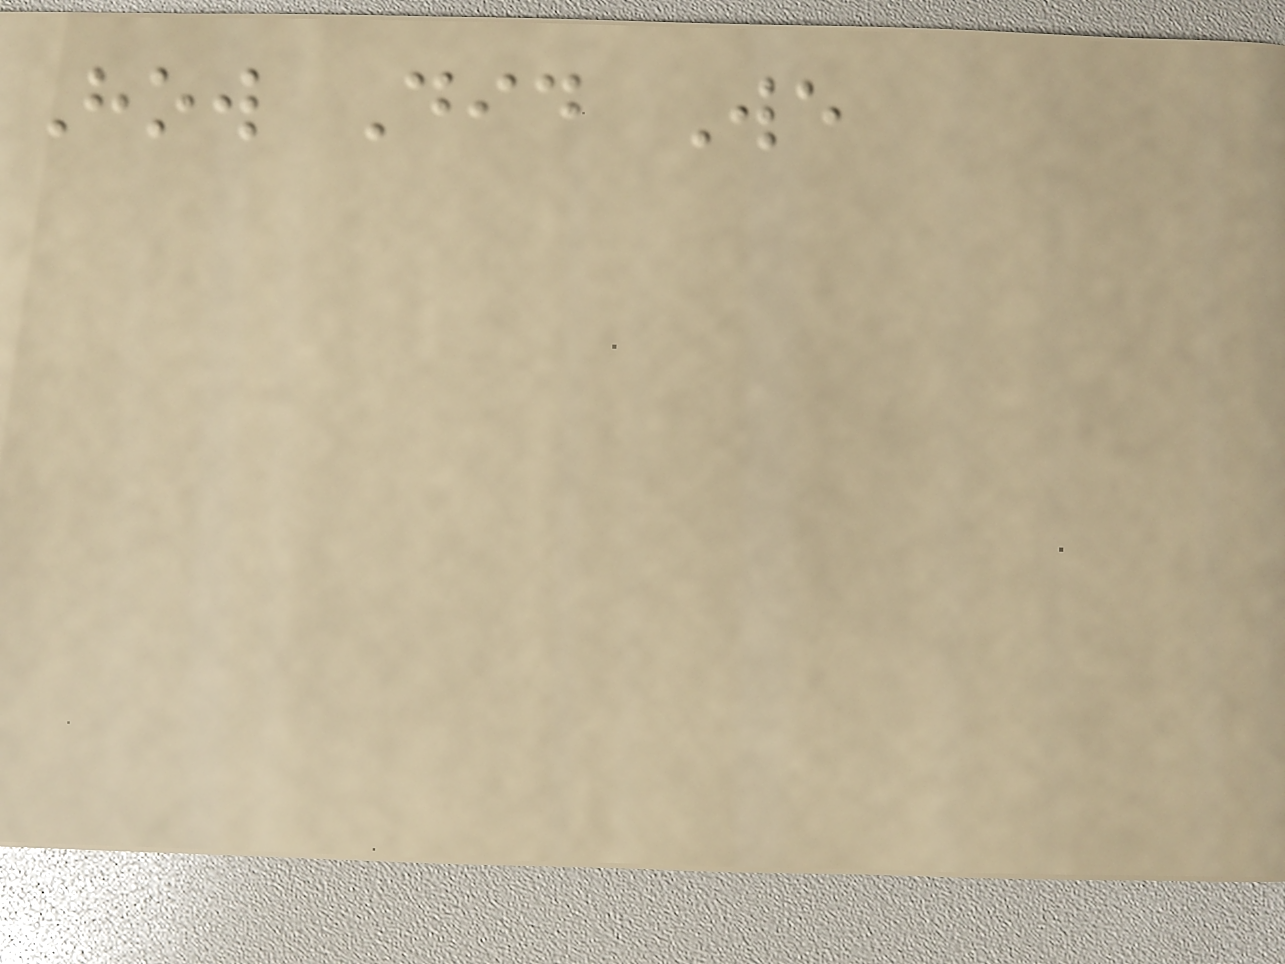How Did We
